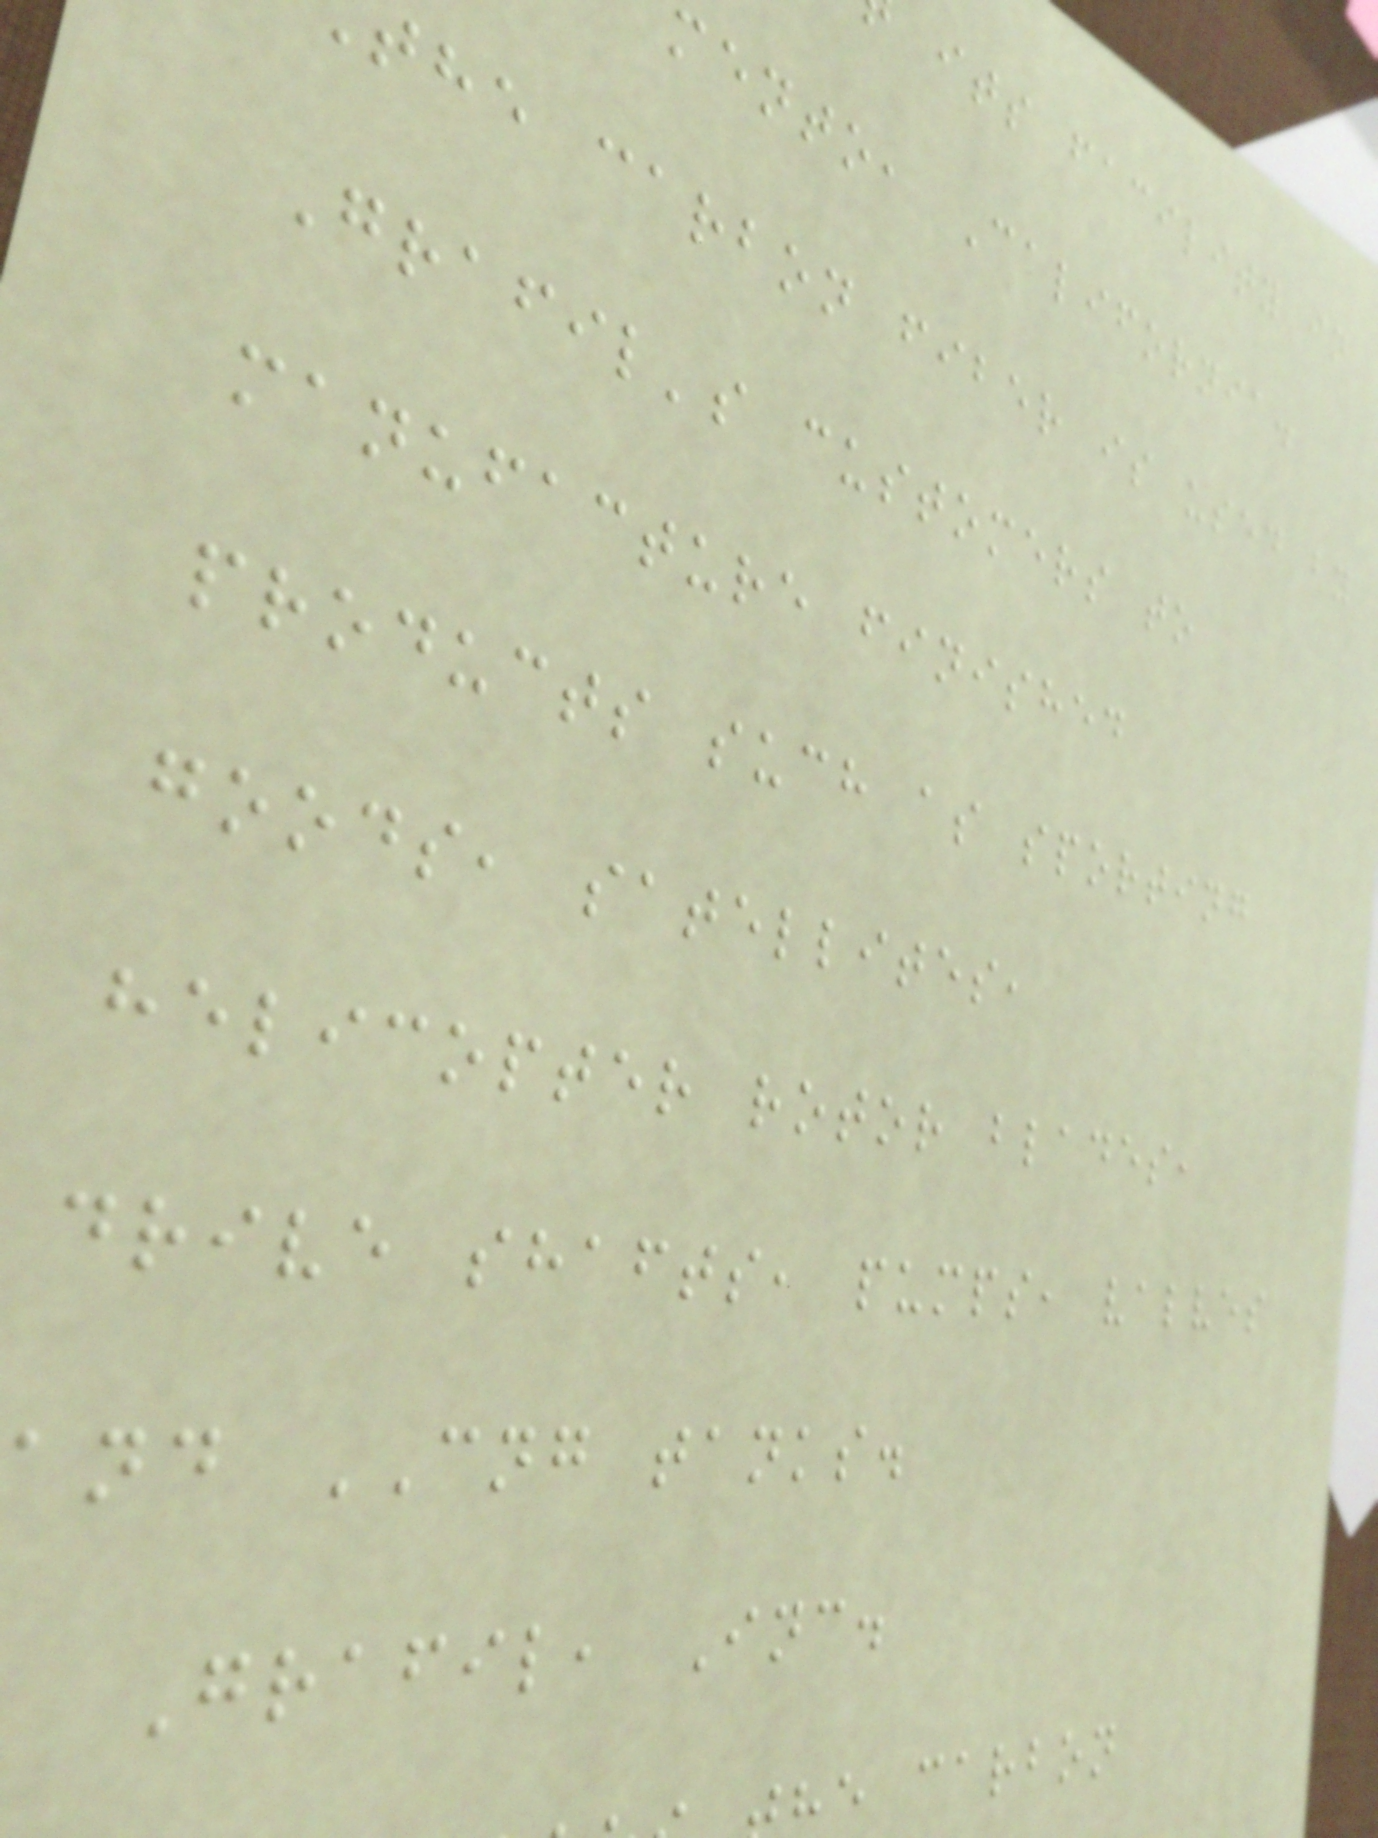its facility in
mento, California.
the carbon fiber is used by
Grafil's customers to
manufacture finished
products such as sporting
goods, satellites,
helicopter rotor blades,
drive shafts, pumps, valves
and CNG tanks.
Grafil, Inc.
he carbon
